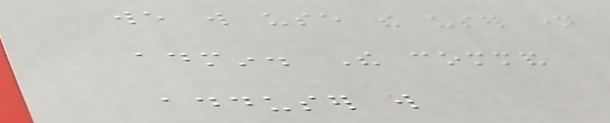we will use the user name
admin. The command
adduser will
